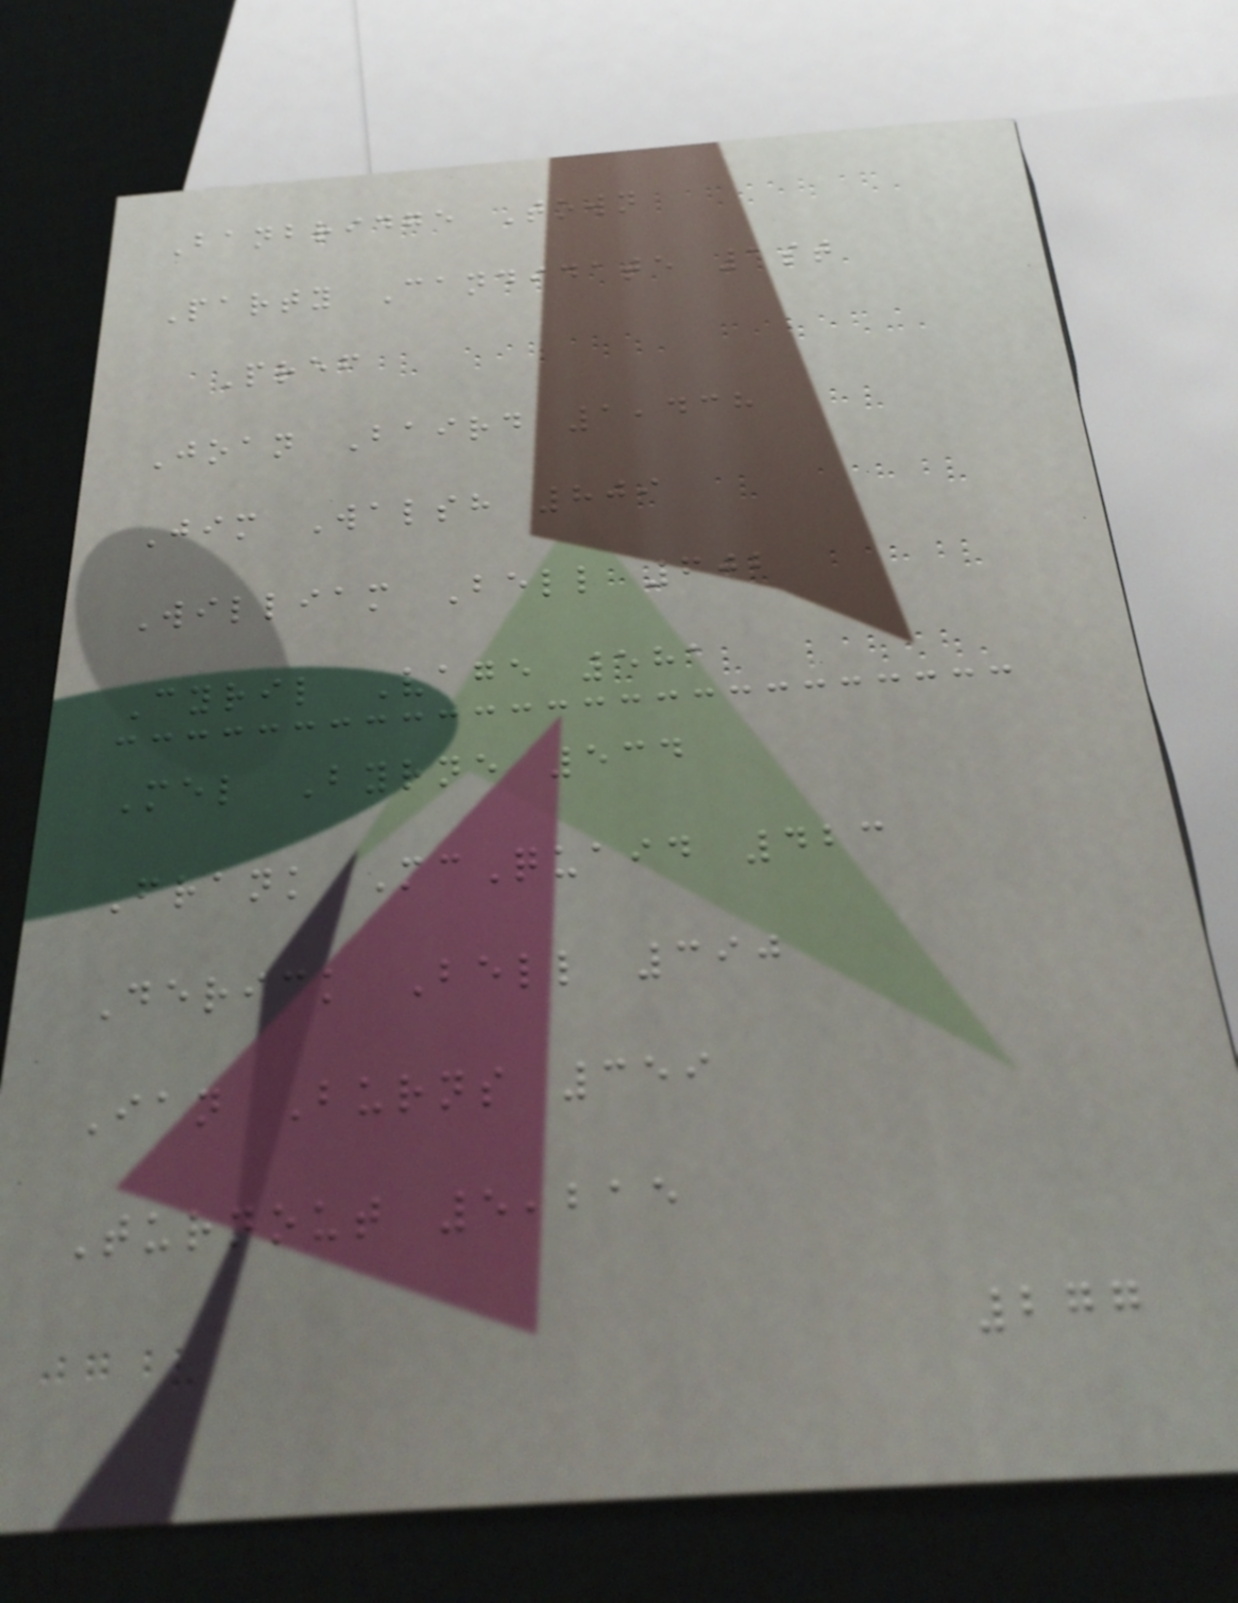Banbridge Town
Party Candidate 1st
Pref
Joan Baird 1,438
Jim Walsh 809
William Bell 602
Cyril Vage 581
Mel Byrne 534
Frank McQuaid 423
Derick Bell 390
Ian Burns 359
Turnout 5,215
277
